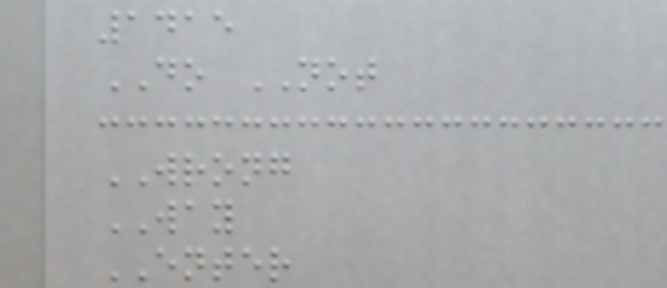1415
DO NOT
WRONG
WAY
ENTER
